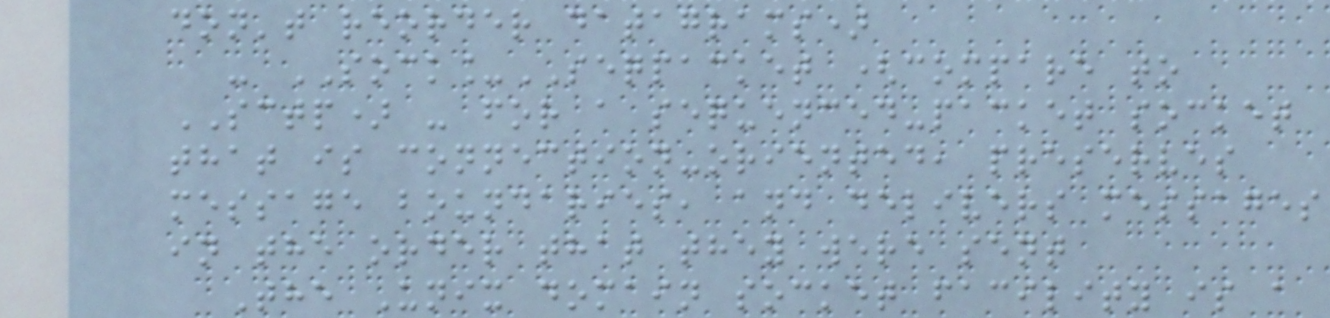don't reorder datagrams)
- SOCK_SEQPACKET (compare to
SCTP) - for a sequenced-packet socket
that is connection-oriented, preserves
message boundaries, and delivers messages
in the order that they were sent
The Unix domain socket facility is a
